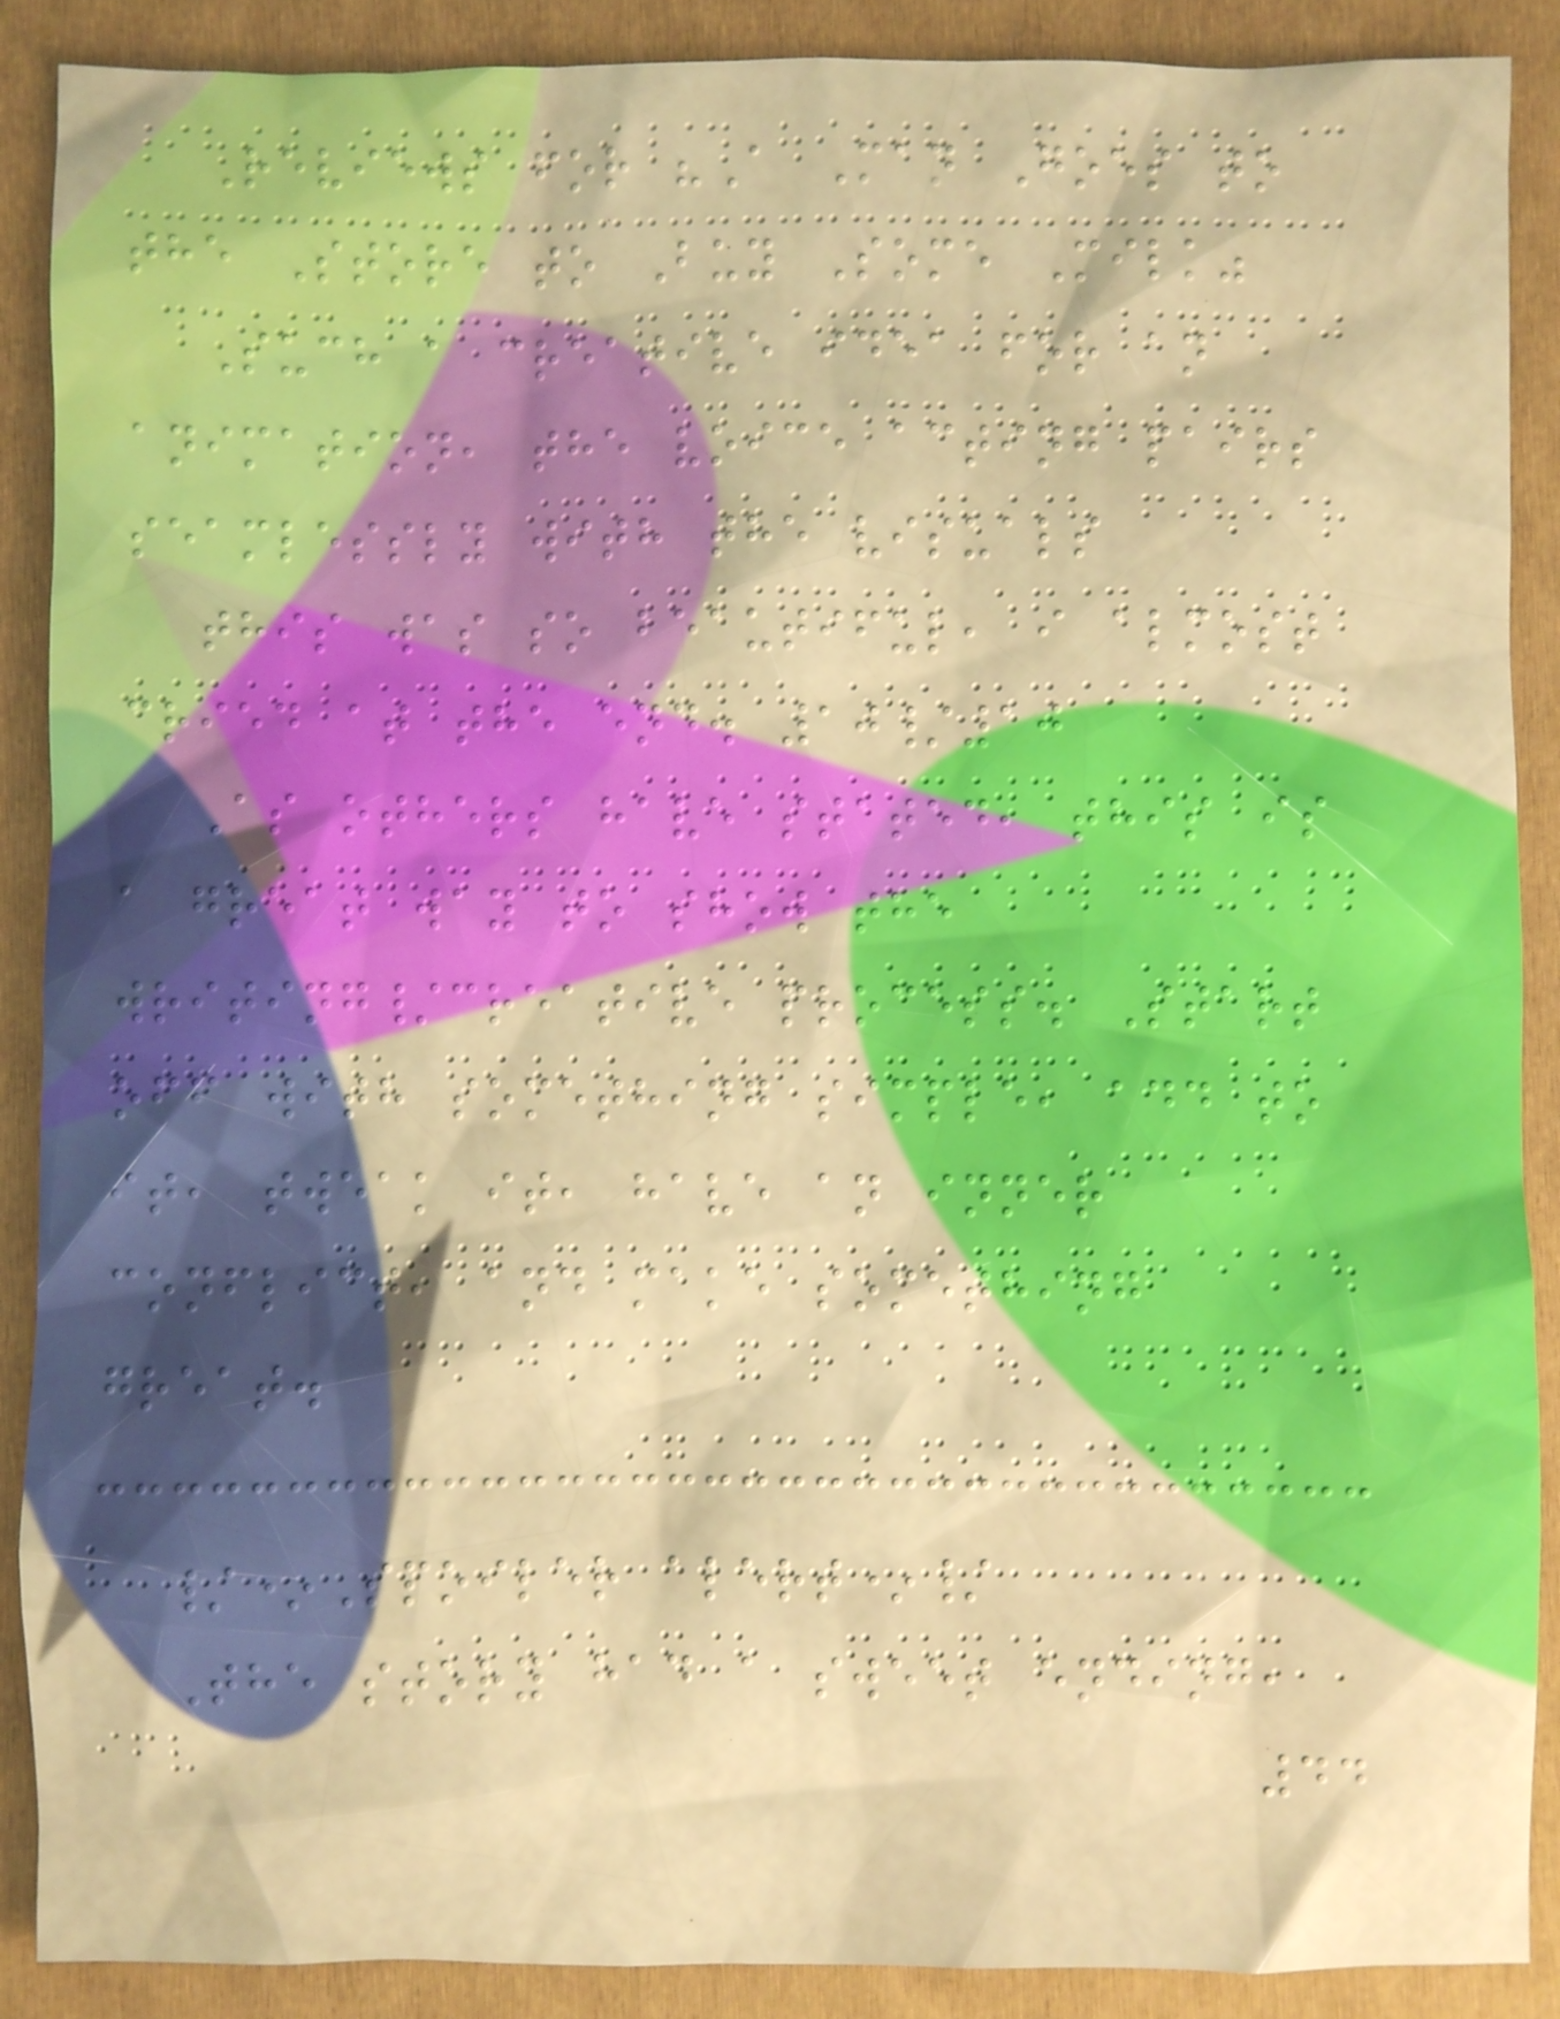Reviews for "A Man Goes to
the Store to Buy Some Milk"
Such a creative idea for an
animation, the voice acting pairs
seamlessly with the visuals
this was so beautiful, i almost
cried at the end. 10/10
As others have stated, this is
a great way to show the
writing/creative process. Start
off with something simple, add to
it, tweak it, have an inner
conflict, and make something
great.
/*Spoiler alert*/
The story had a sweet ending,
44
